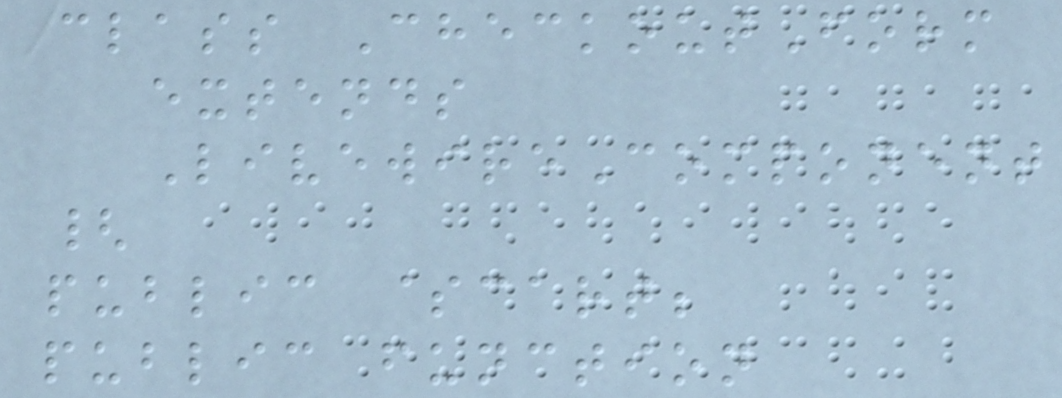class CheckoutForm
extends
LivewireComponent
{
public $cart;
public function
